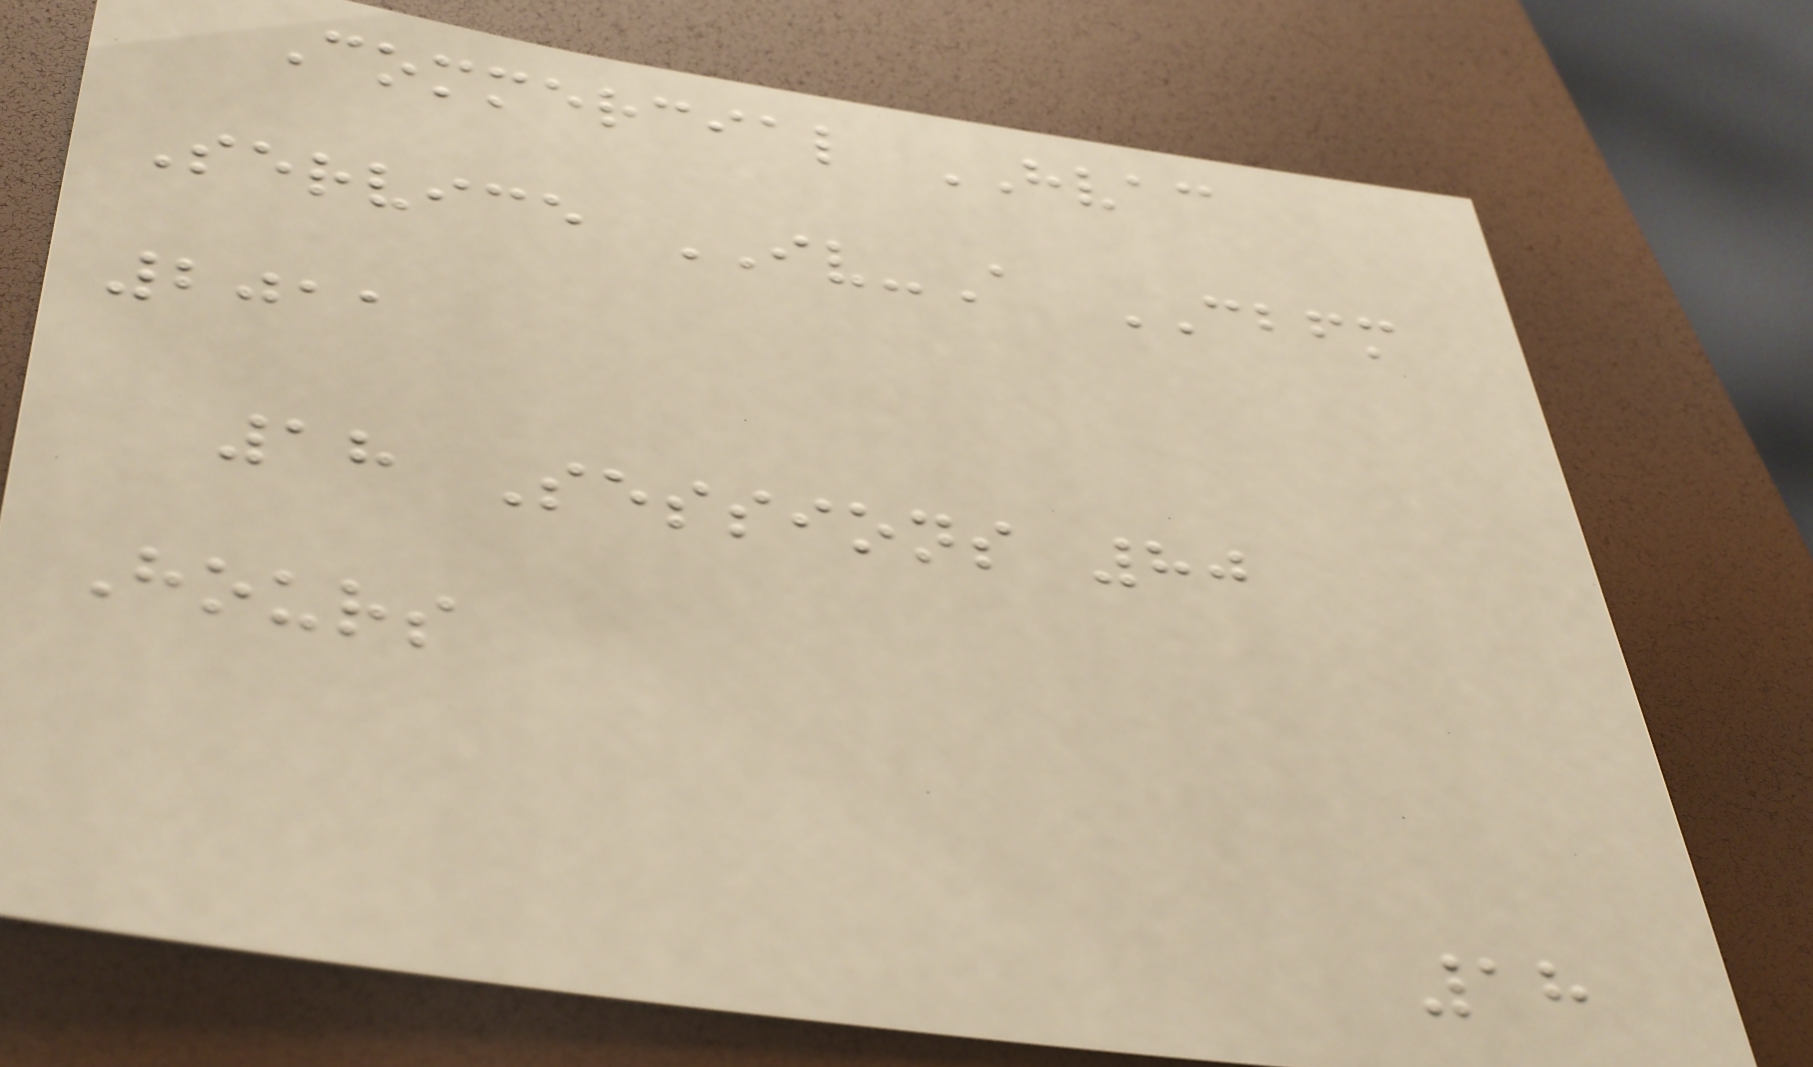Commercial HVAC
Service IV-A CBFM
2011
18 Sessions 80
Hours
18
